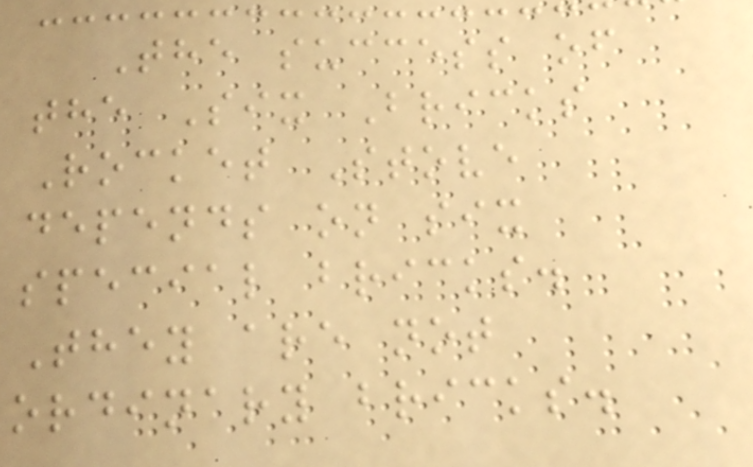The success of
the Six Bricks
Rocket Stove
depends on six
special bricks.
They are not
ordinary bricks.
